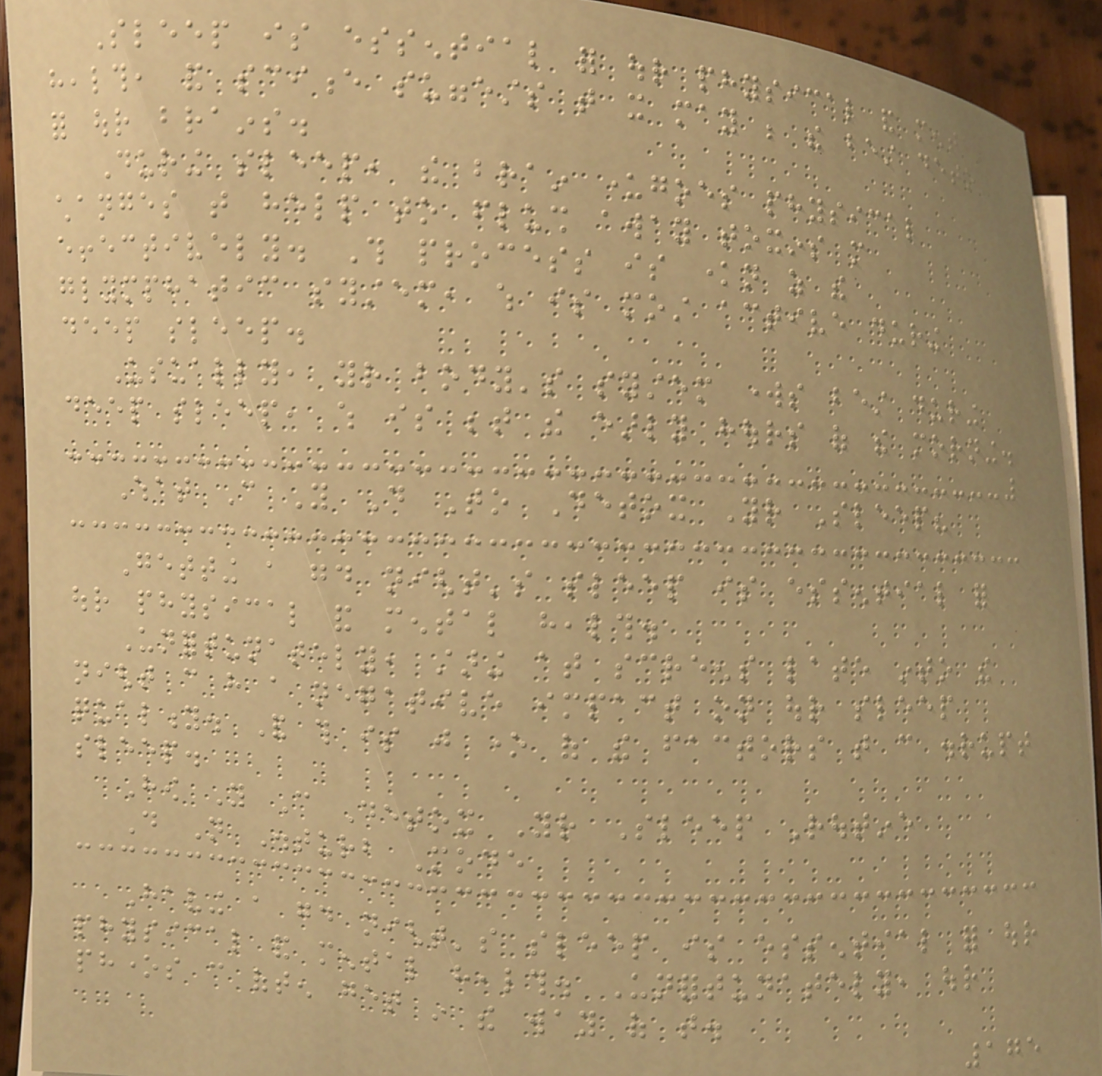Sleep is essential for our physical and mental
health, and science suggests that it may be the best detox
for our brains.
During sleep, the brain undergoes physical
changes that help to flush away toxins more
effectively. This process is known as the
glymphatic system, which is most active during
deep sleep.
Usually, your body's system works best during
deep sleep, which is between the early hours of the morning.
What Can You Do To Detox Your Sleep?
Getting a good night's sleep is essential for
our physical and mental health.
Unfortunately, staring at screens late into the
night can have a negative impact on our sleep
quality. And this is just one of the factors that can disrupt
sleep.
How You Can Detox Your Sleep Routine
Do Not Disturb Mode
Having a good night's sleep is essential for our
physical and mental health. Unfortunately, our
phones can often get in the way of that.
175
